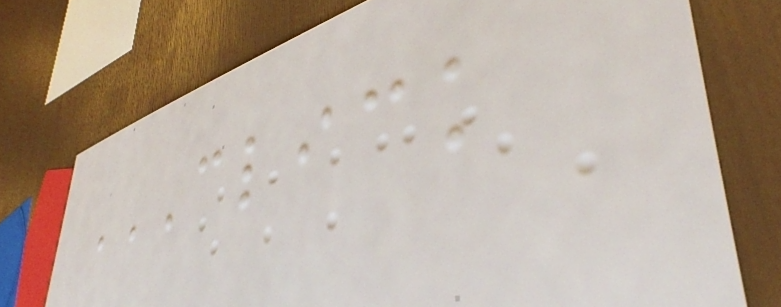CLICK
